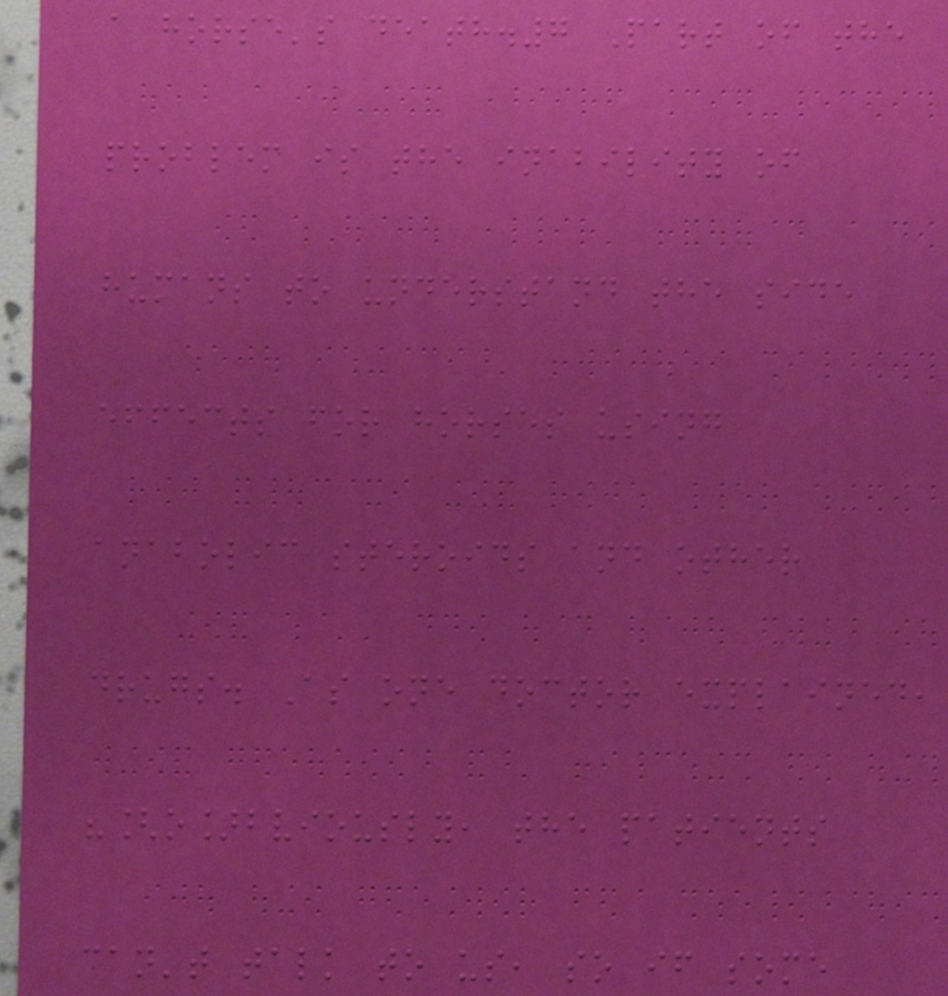a horse's death.7 Part of the
problem is the inability of
humans to understand the side
effects for horses using
anabolic steroids and other
drugs. As one doctor explained,
"[o]bviously, the patients
can't talk to us, so if some
